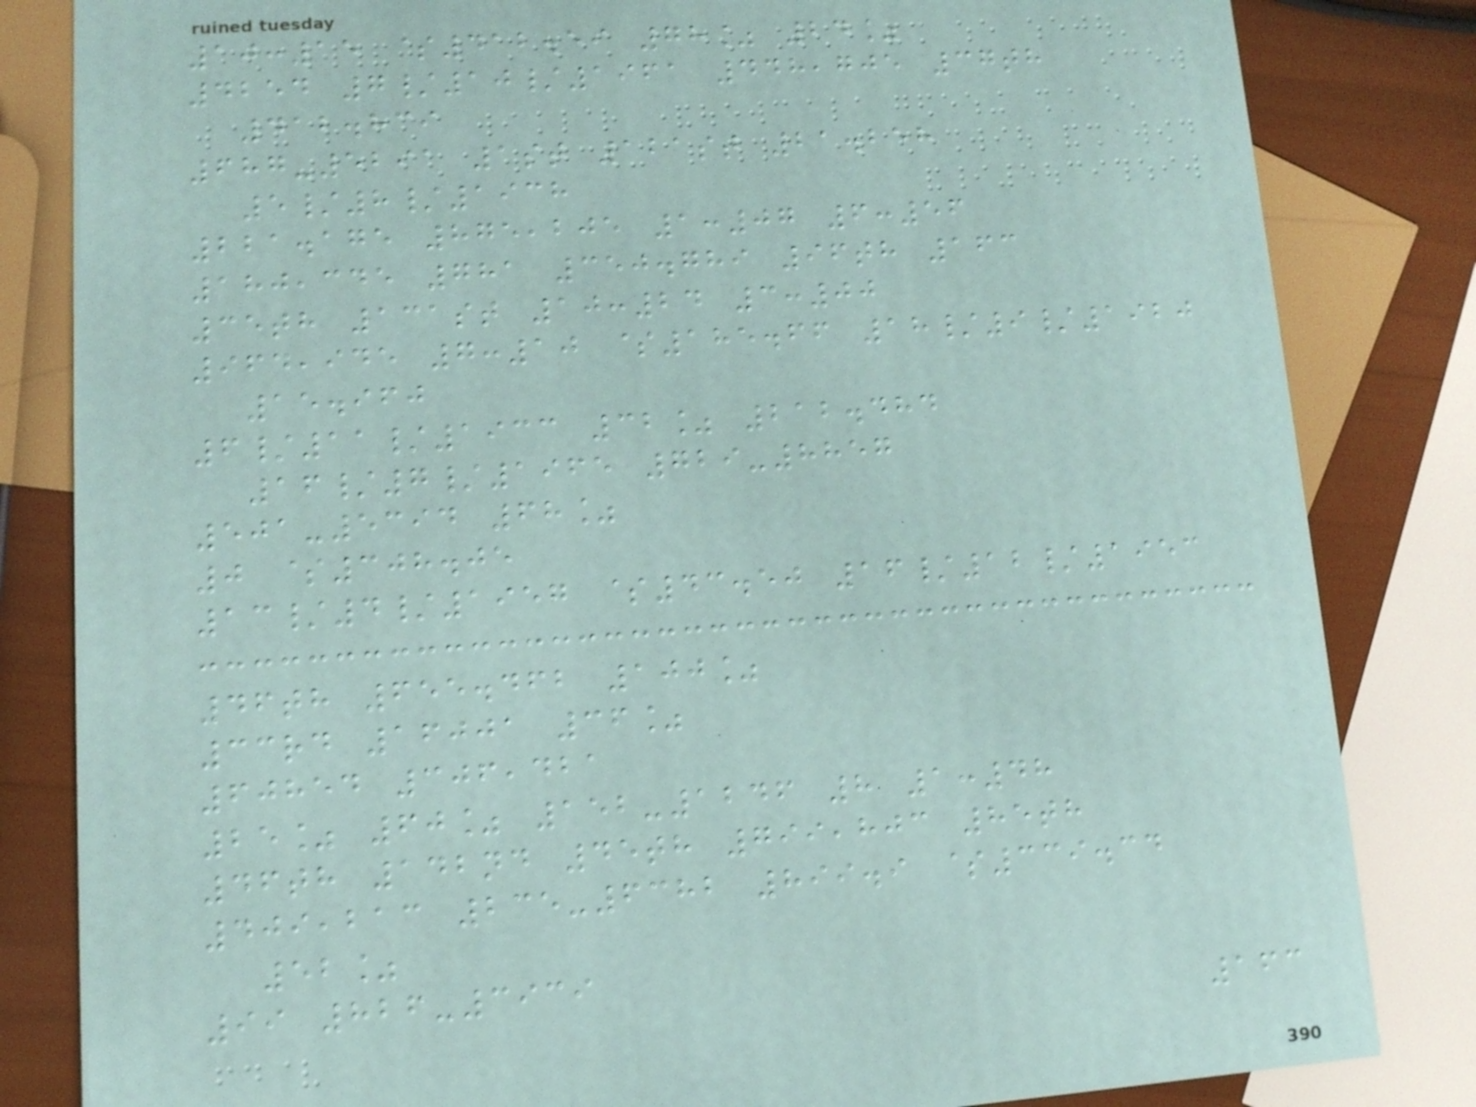10:15 $412.59 78% 24%
4254 7/10/1961 448,705 37th
412.839
687-5291 1st 121st 21.258
5/8/1938
221.175 875,205 1:07 6:56
180,345 781 350.789 96th 163
35th 131st 10:24 3:00
964,945 7:10 $185.66 18/9/1920
15.960
6/11/1933 32% 212.484
16/7/1965 729-8857
501-5394 68%
0 $308.05
13/4/1957 $43.50 16/12/1953
46th 655.462 100%
33rd 16001 36%
60854 306,421
25% 60% 152-1246 8 1:48
46th 142nd 45th 799,803 85th
409,213 235-6382 899.9 $339.34
52%
99 826-3939
163
